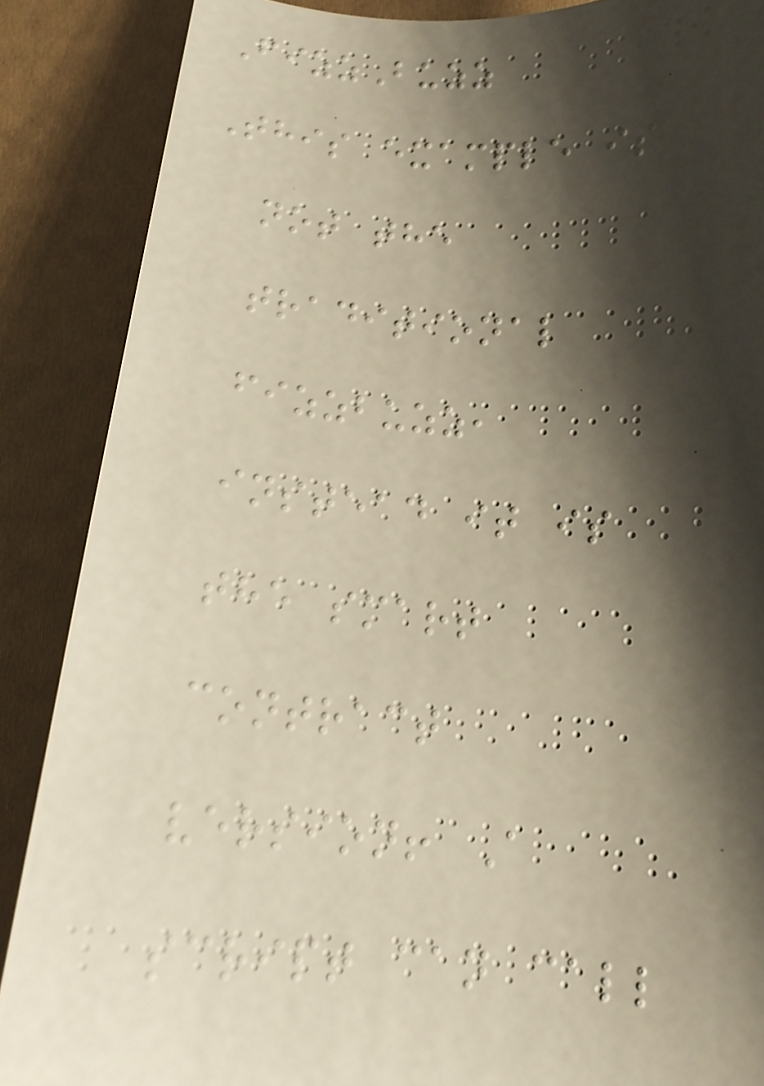FizzBuzz
This example is
not the
traditional
fizzbuzz,
instead it is
the smart
contract
version! A
script can call
